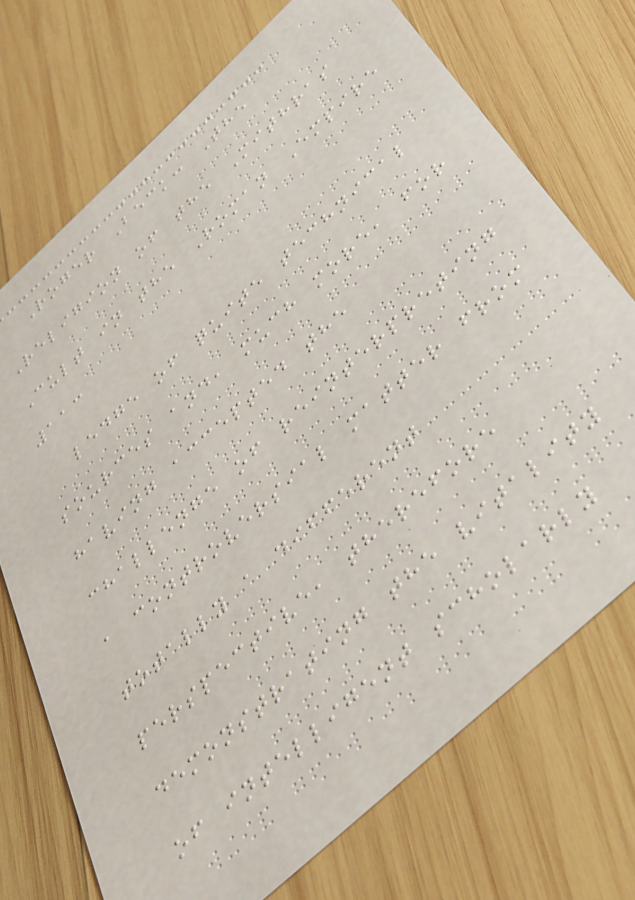Roger Beck: The
Religion of the Mithras
Cult in the Roman Empire
113
ledge of quite technical
sources and, much more, for
having accepted the
challenge of reinterpreting
a controversial matter from
totally a different
perspective, therefore
demonstrating the vitality
of intelligent scholarly
